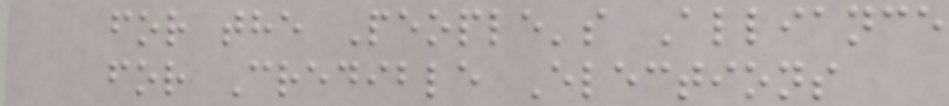for the People's Alliance
for Credible Elections
